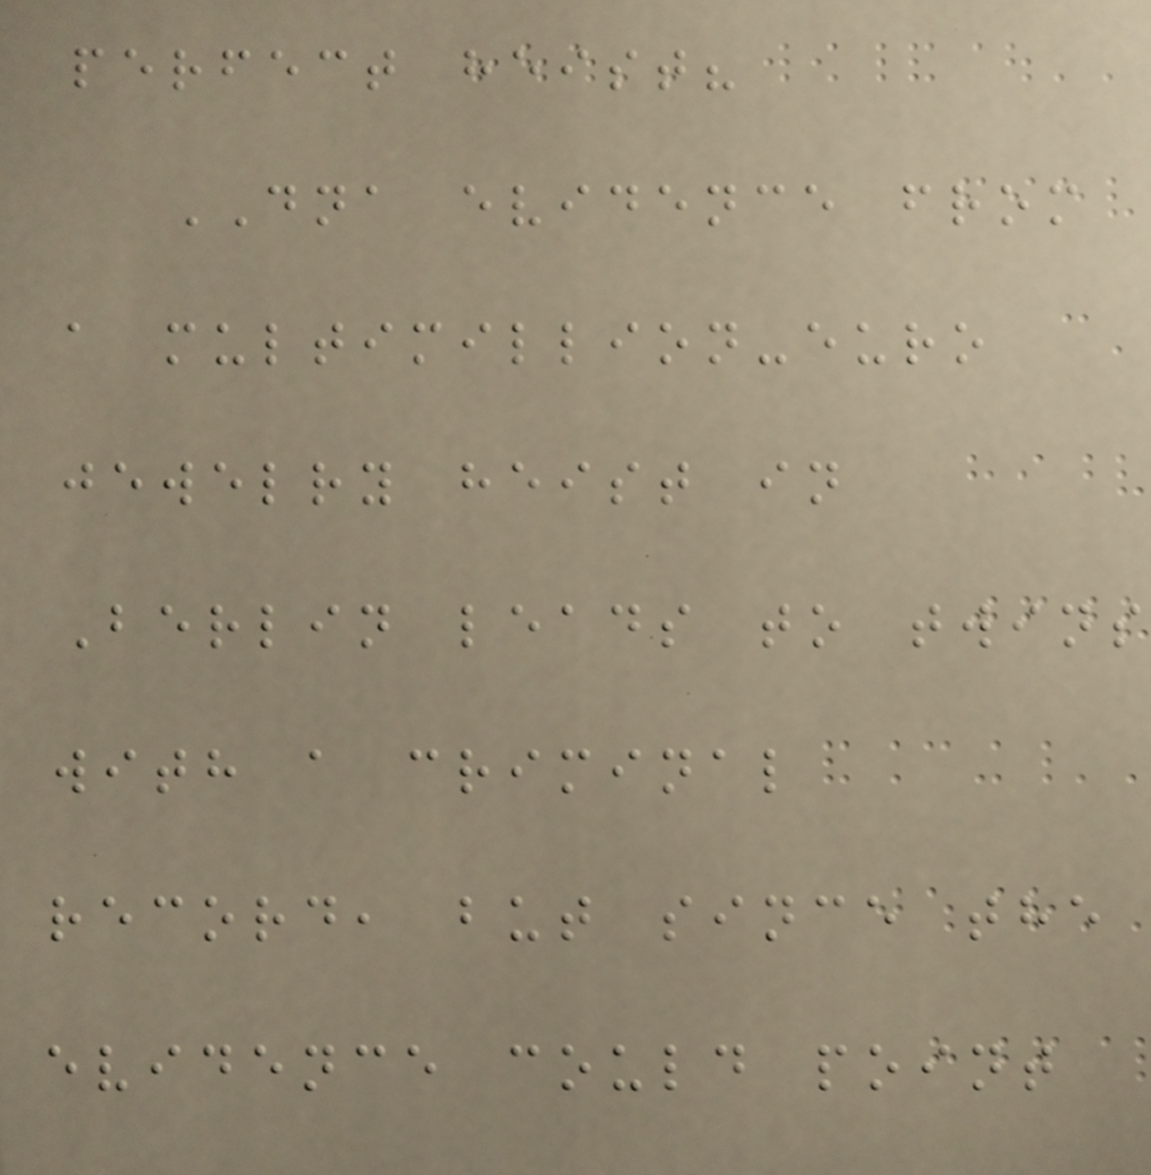perfect heist?
DNA evidence from
a multimillion-euro
jewelry heist in
Berlin leads to twins
with a criminal
record, but since the
evidence could point
